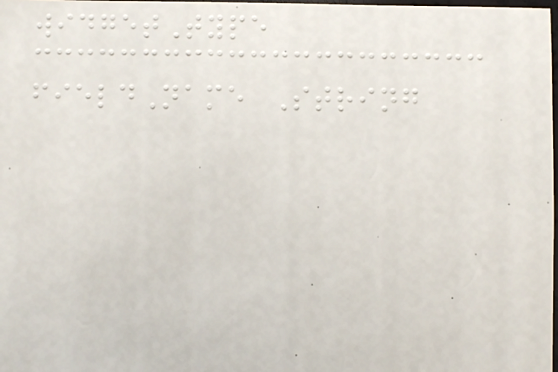widgetType
fieldName String
